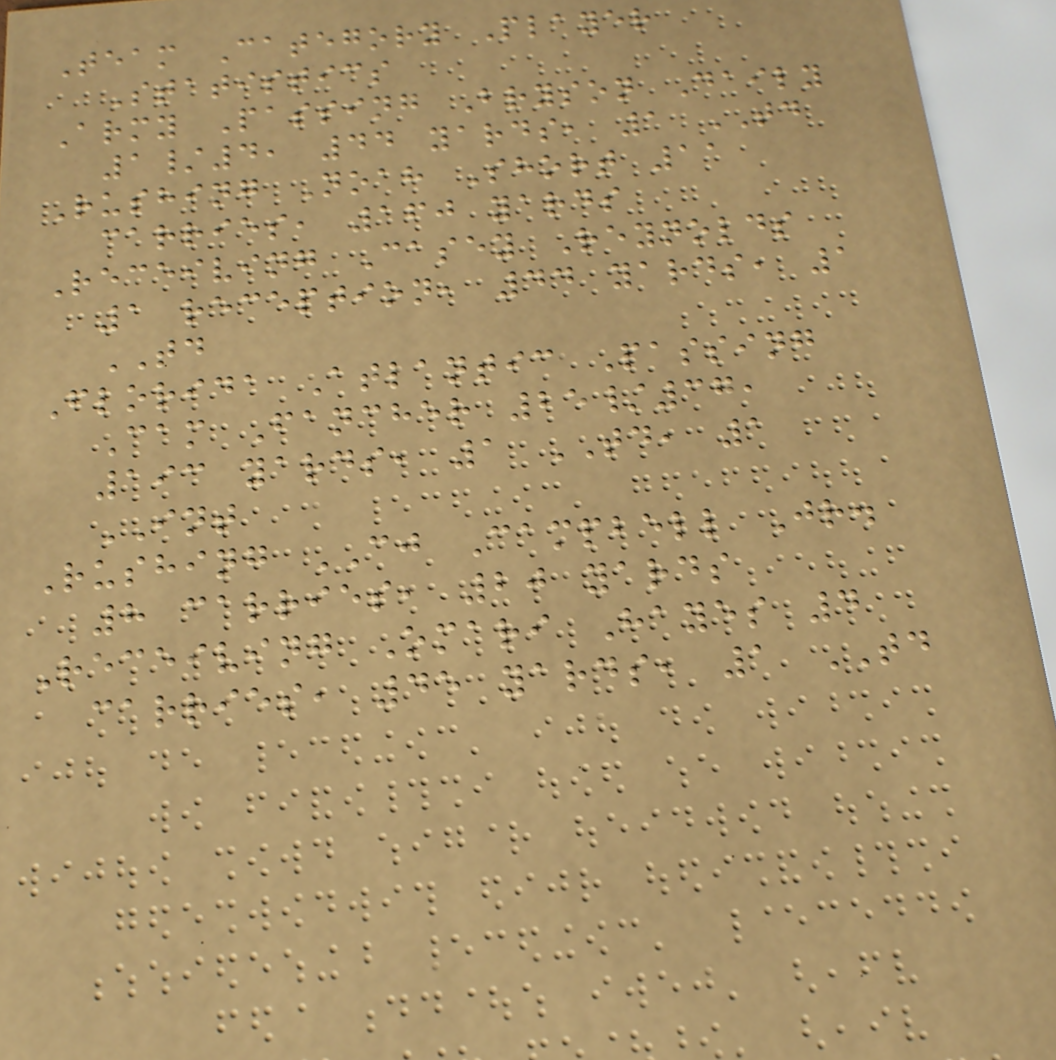Team Category Player
Statistics
Army Passing Bryson Daily
1/4, 44 yards, 1 TD
Rushing Noah Short 11
carries, 160 yards
Receiving Casey Reynolds
1 reception, 44 yards, 1
TD
Florida Atlantic Passing
Cam Fancher 25/37,
193 yards, 1 TD, 1
INT
Rushing CJ Campbell Jr.
8 carries, 20 yards
Receiving Omari Hayes 4
carries, 45 yards, 1 TD
